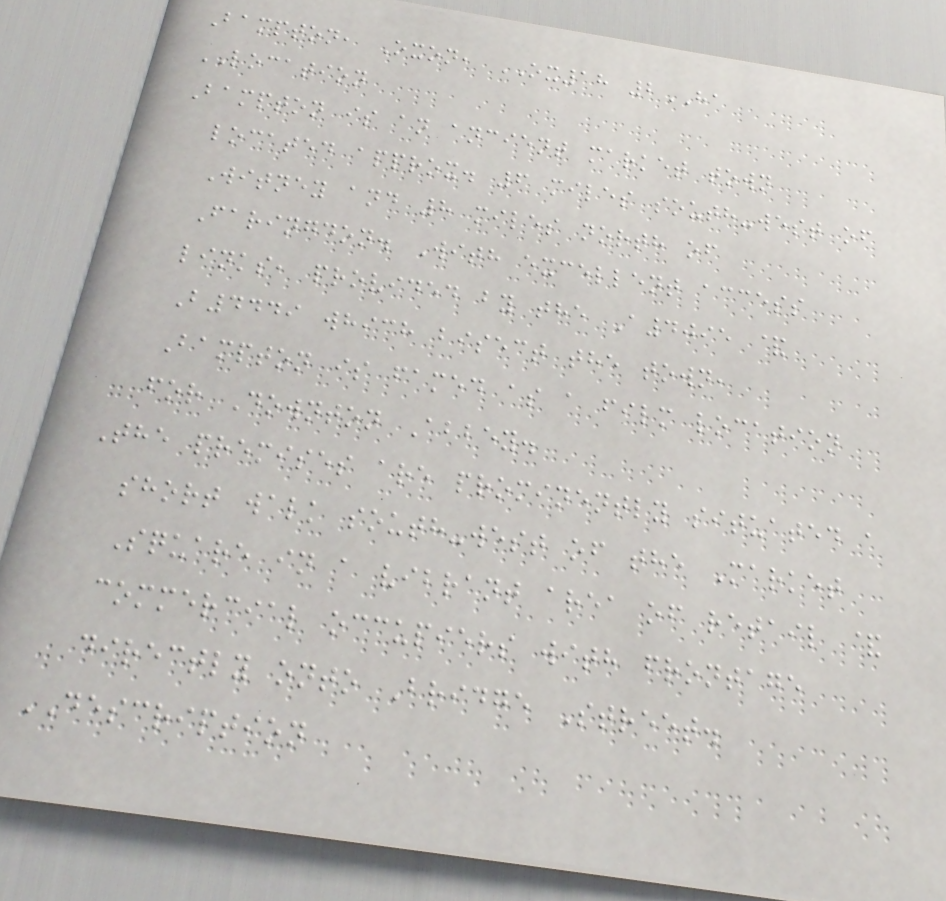Bampton, Oxon, OX18 2HA
LOCATION
Bampton is an ancient market town
located approx. 6 miles south-west of
Witney and 8 miles north of
Faringdon. With excellent access
links, provided by the A4095 &
B4449 which bisect the town,
Bampton is famed as a film location
for Downton Abbey.
The premises are prominently situated a
short walk south-west of the Market
Square in a vibrant area of retail &
commercial occupiers with frontage
directly onto Bridge Street.
DESCRIPTION
